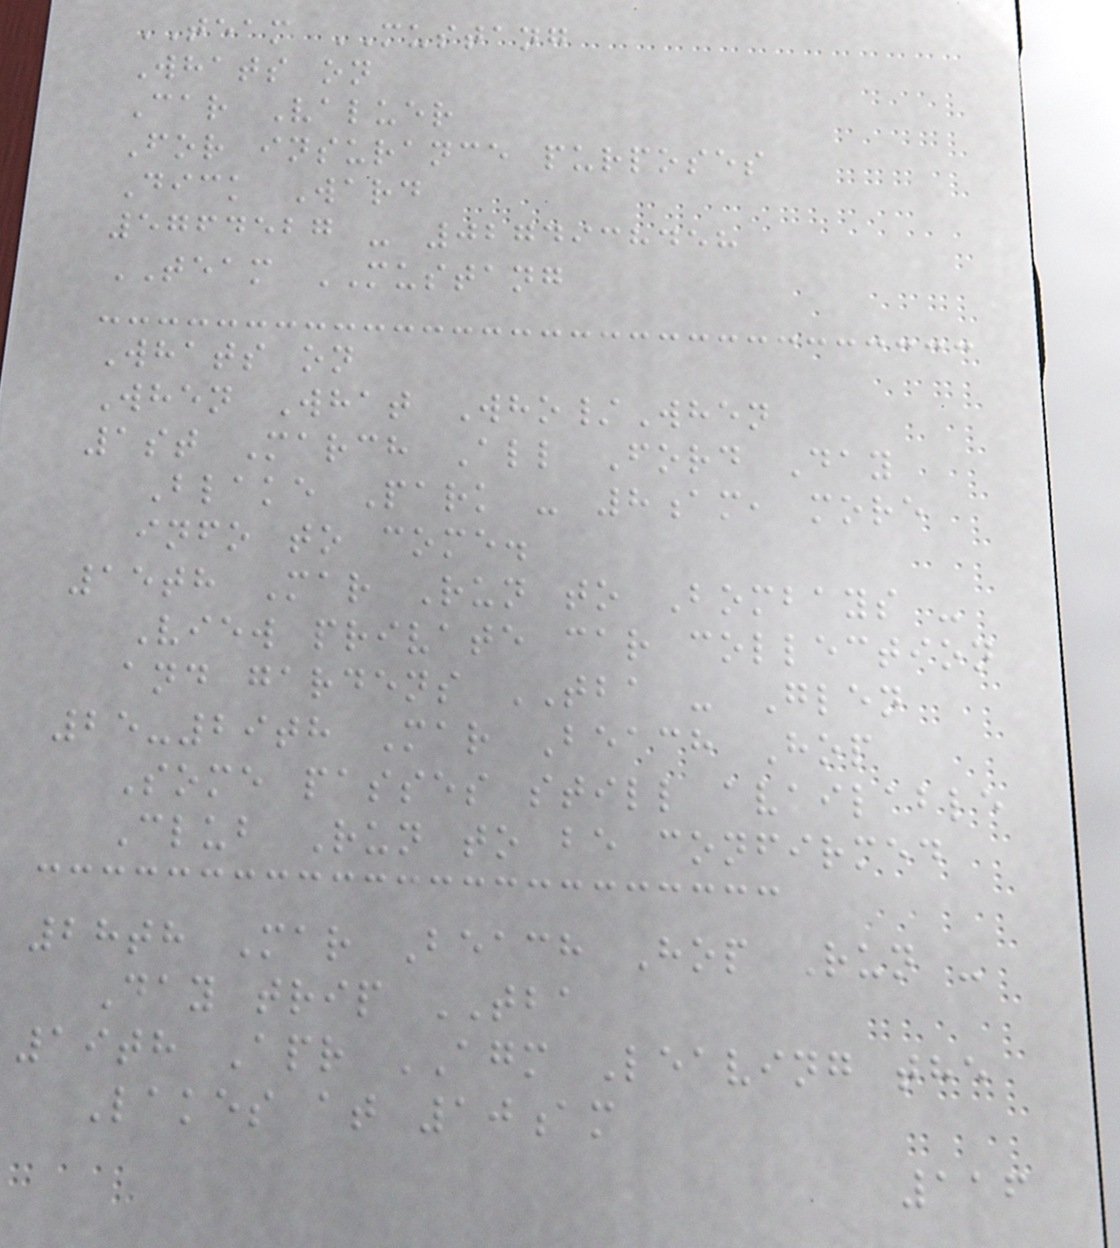TEAM MUSTANG
Whats on
Car Valuer
For insurance purposes
Dick Ward
5764527 - 0274938458
TEAM MUSTANG
Whats on
When What Who/When
1st March All Ford Day
Blake Park - 8am, more
info to come.
15th Mar Run to Bombays -
View private car collection
and gardens TBA - Glen
25-29th Mar Beach Hop
Some passes still available
Club Run to be confirmed
28th Mar Beach Hop Run -
Day trip TBA
19th Apr AGM Leaving the
Lakes at 10am
116
